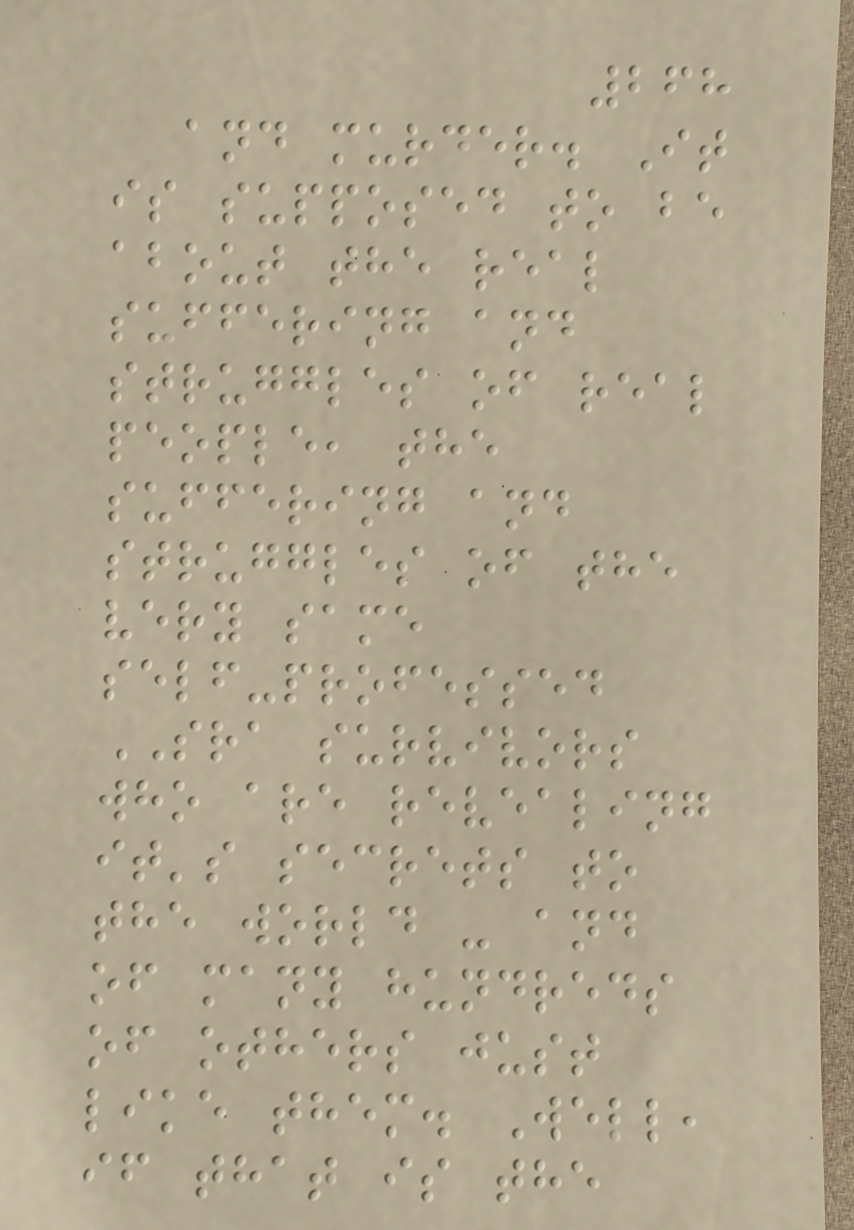268
and murder. It
is supposed to be
about the real
suffering and
struggles of real
people, the
suffering and
struggles of the
very same
self-professed
SRA survivors
who are revealing
it's secrets to
the world - and
of many hundreds
of others just
like them. Well,
if that is the
